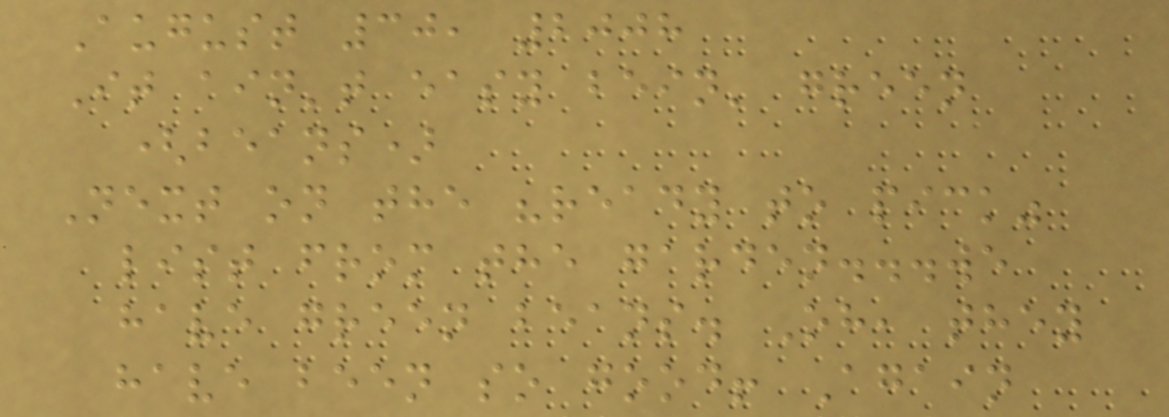August 30, 2008
It ain't easy bein' green
(beans)
Next on the "ready to pick"
list from the garden...we
have green beans. Oh, they
have been so good! Again
